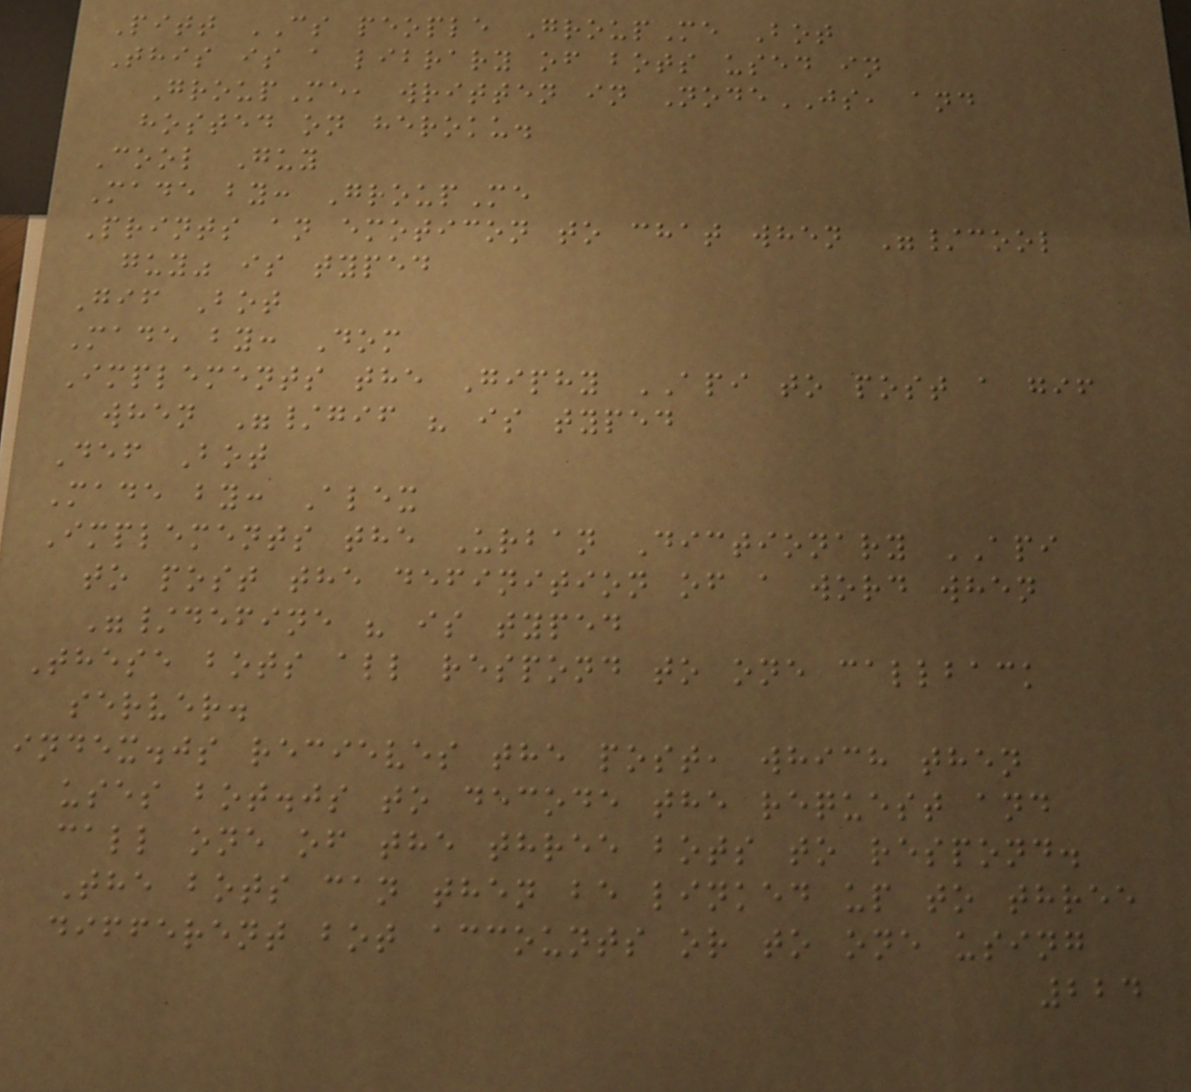Pitt CS people GroupMe Bot
This is a library of bots used in
GroupMe, written in NodeJS, and
hosted on heroku.
Cool Guy
Made by: GroupMe
Prints an emoticon to chat when "/cool
guy" is typed
Gif Bot
Made by: Dom
Implements the Giphy API to post a gif
when "/gif " is typed
Def Bot
Made by: Alex
Implements the Urban Dictionary API
to post the definition of a word when
"/define " is typed
These bots all respond to one callback
server.
index.js recieves the post, which then
uses bot.js to decode the request and
call one of the three bots to respond.
The bots can then be linked up to three
different bot accounts or to one using
224
